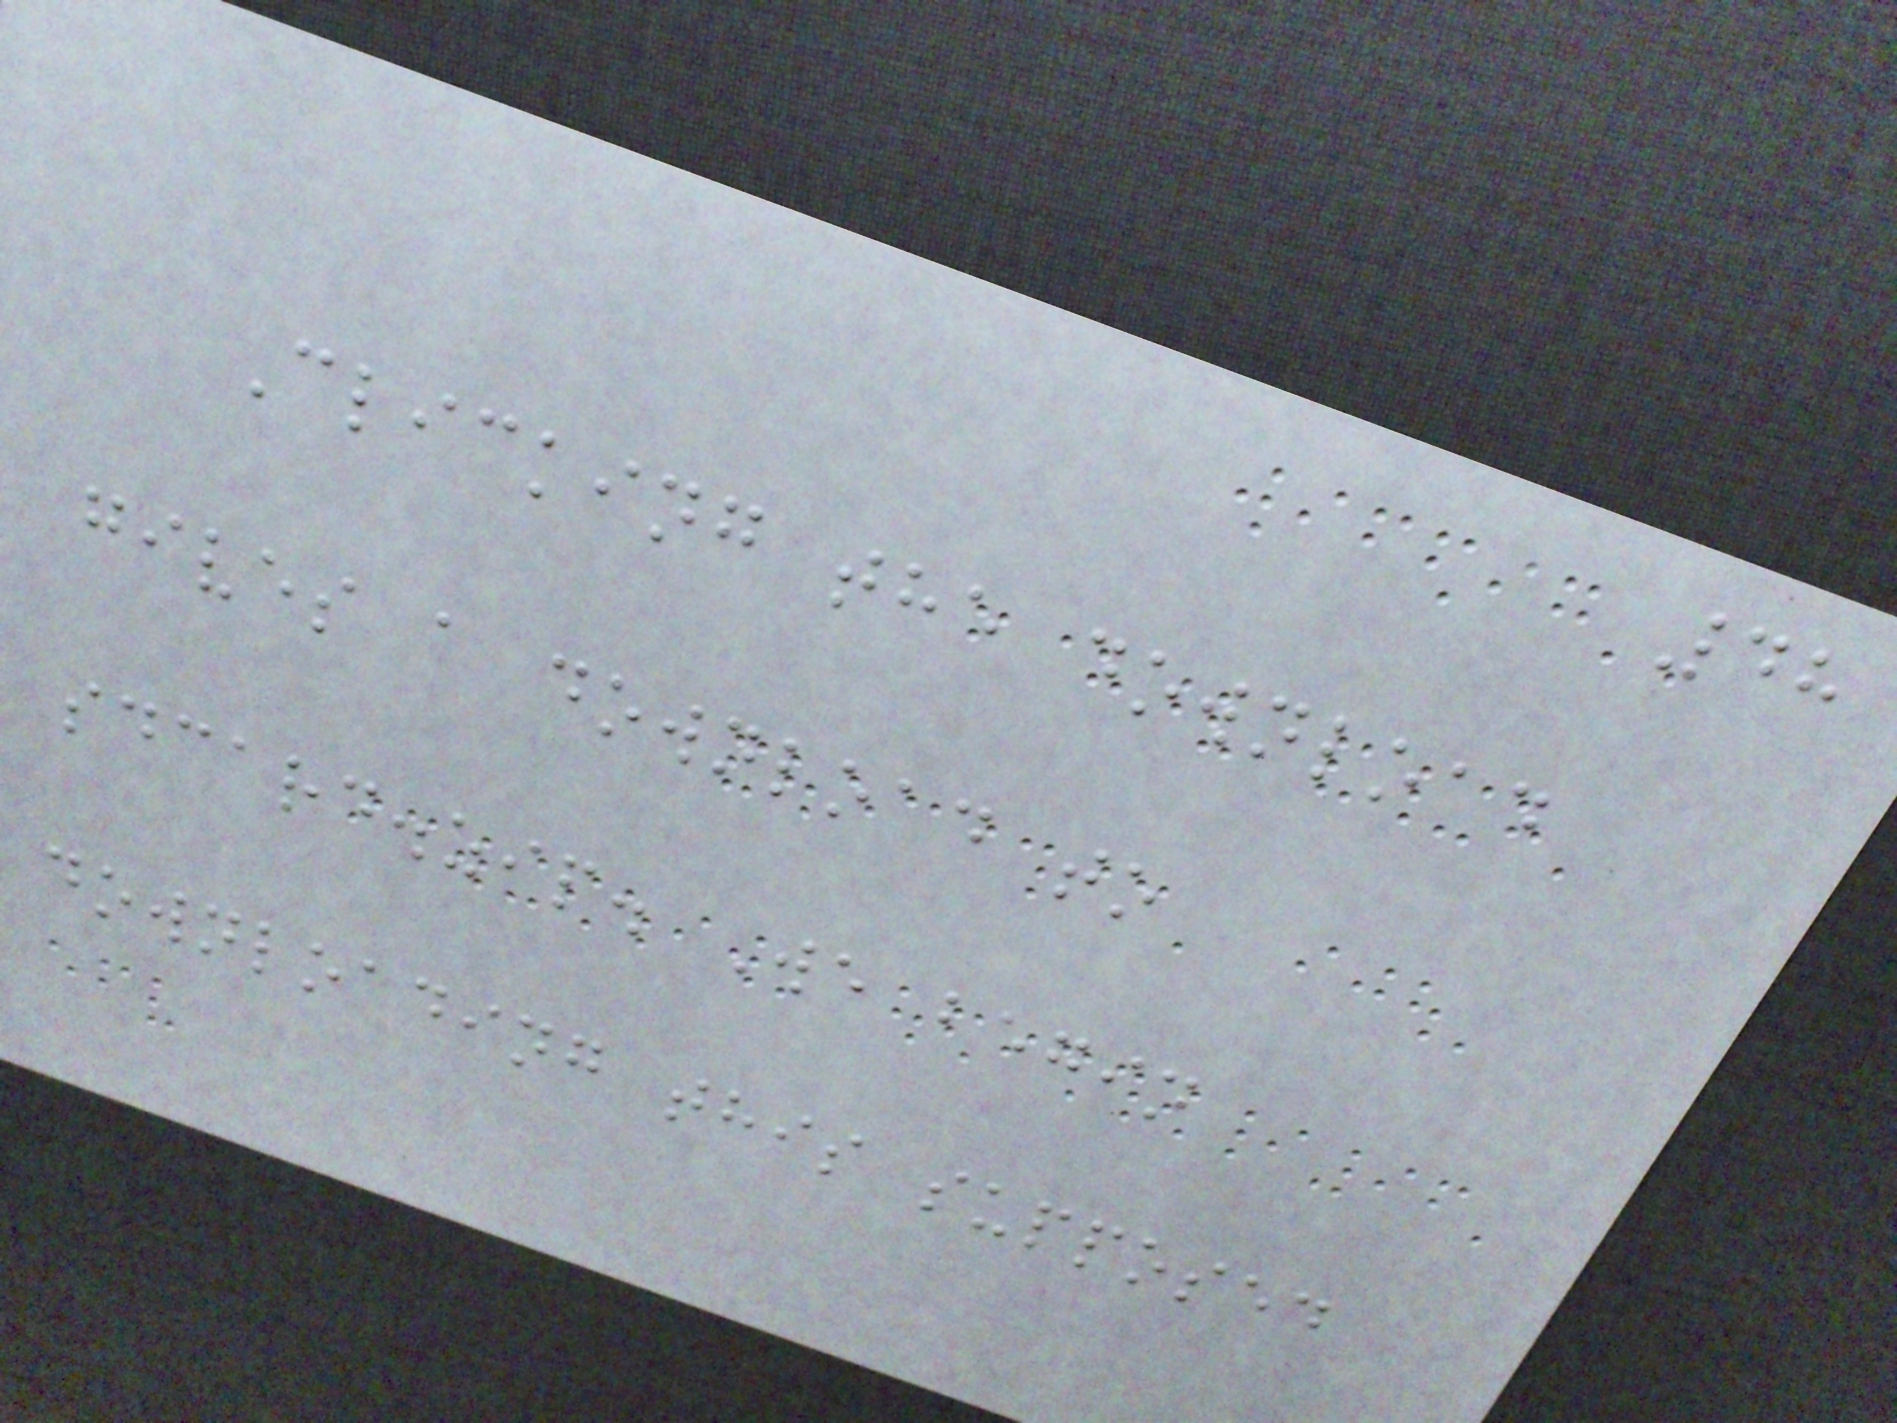48
Clicking the download
gives a download to
sdcard.zip. We begin
downloading this supposed
